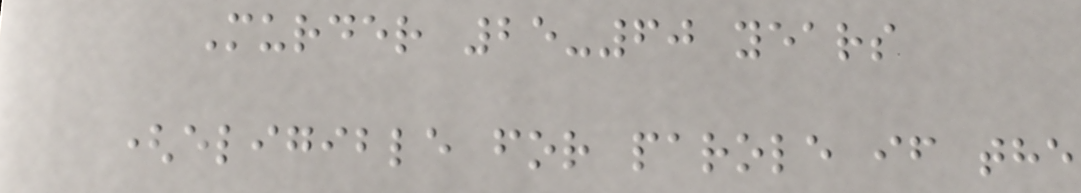Murder 25-60 years
(eligible for parole if the
